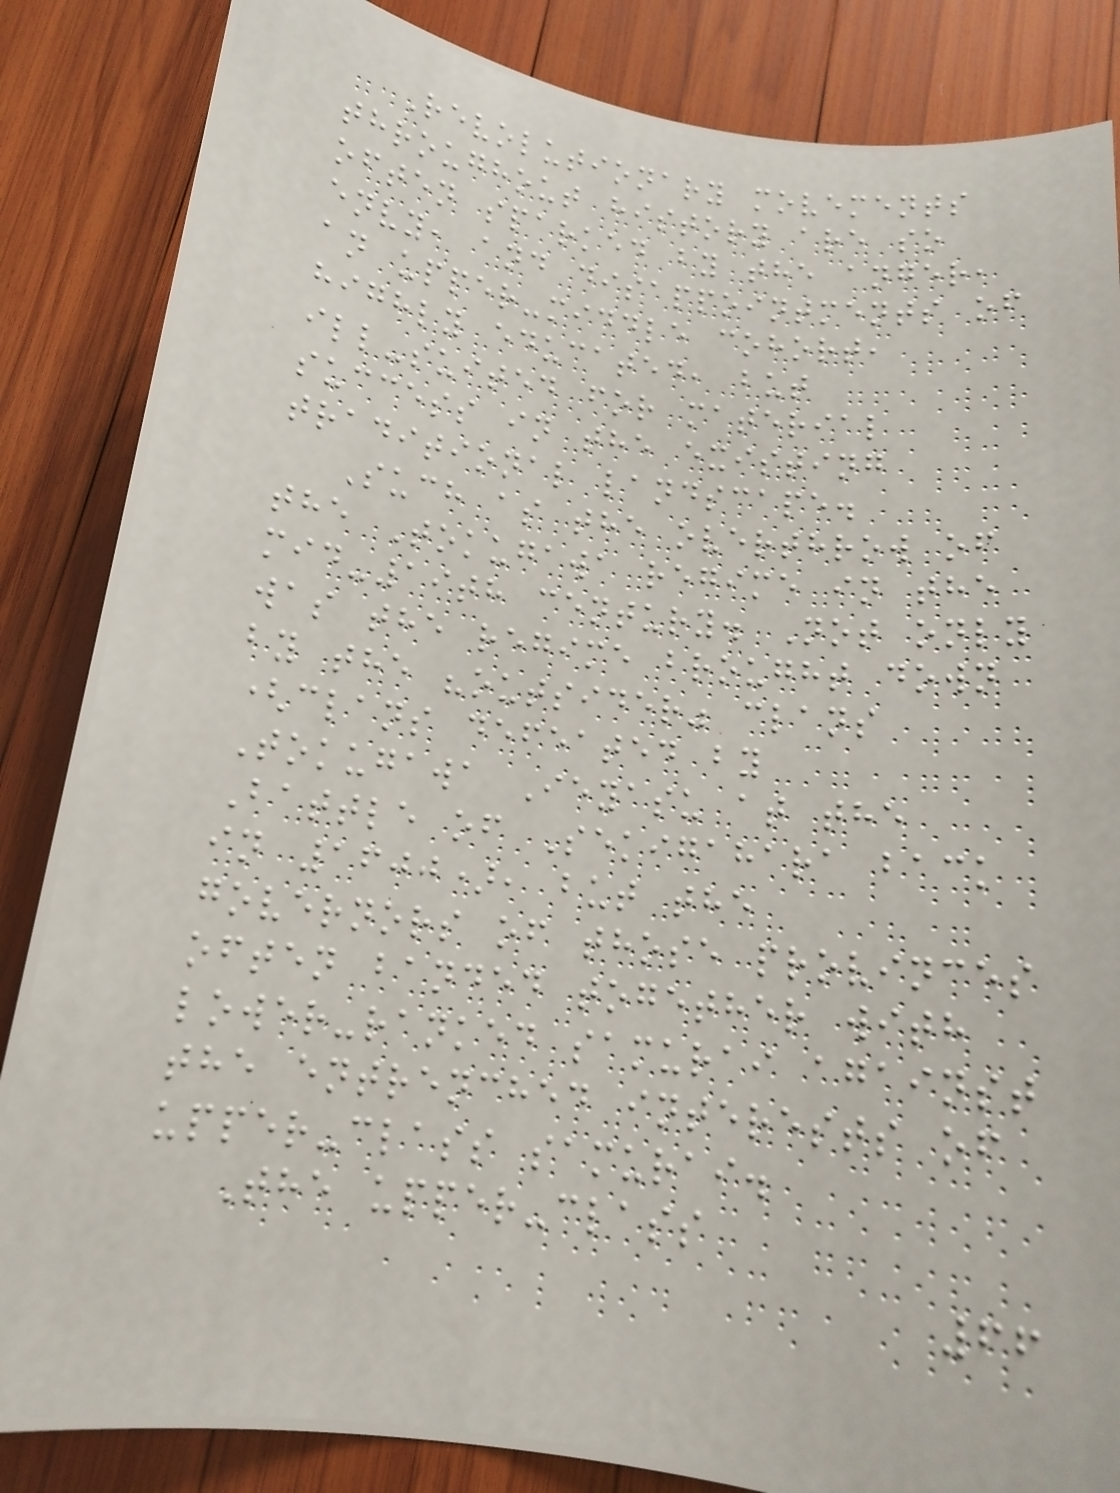Revolutionary movements
throughout history are so
often sparked by the anger,
envy, and disappointments of
an upper-middle cohort,
highly educated, but
ill-suited for material
success in the existing
traditional landscape.
Such as the overthrow of
the Tokugawa regime in the
mid-19th century. Not only
was the regime brought down
by the "outsider" clans
(clans defeated by
Tokugawa Ieyasu at the
Battle of Sekigahara back
in 1600), but the
governors of those provinces
often banded together with
lower-ranked samurai against
the entrenched interests of
upper-class samurai.
The upper-class
66
